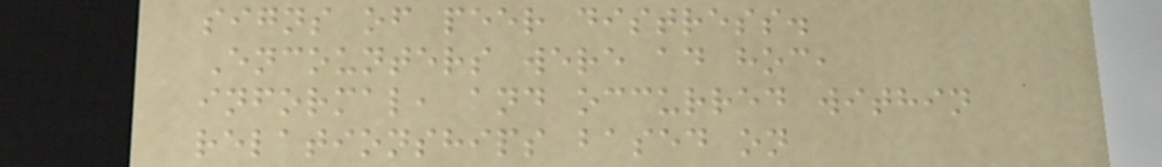signs of peer distress.
Encounters were ad hoc,
informal, and occurred within
relationships based on
